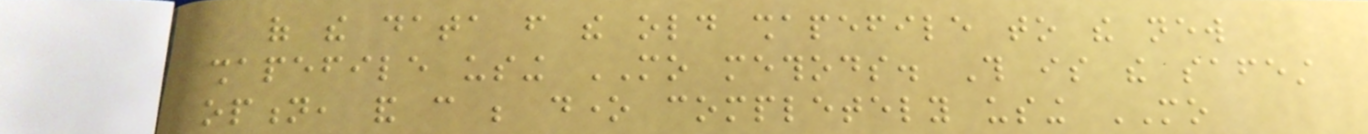of the data from the old shapefile to the new
shapefile using MO methods. This is the safest
option, and can be done completely using MO
